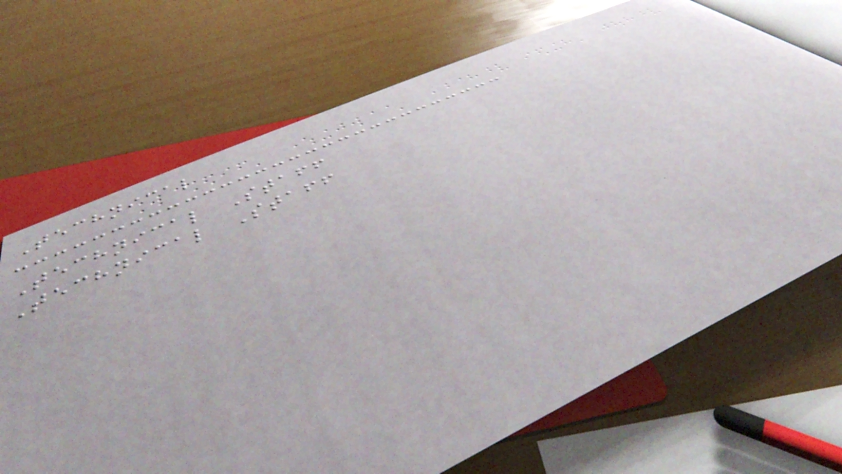Technical
Technical Staff
Technical Staff
